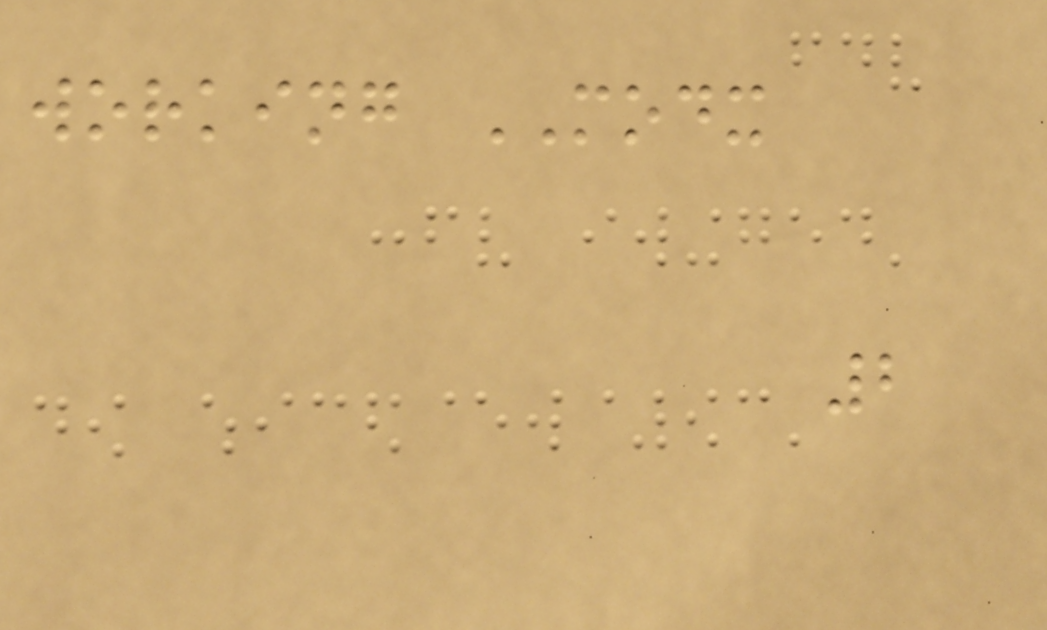working MODX
2
